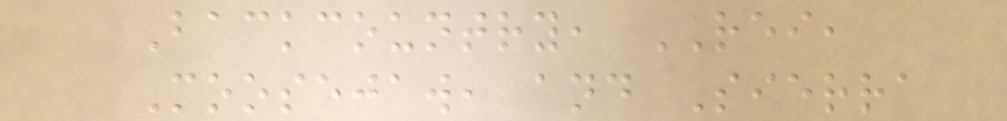Backcountry, REI,
Moosejaw, and Sierra
